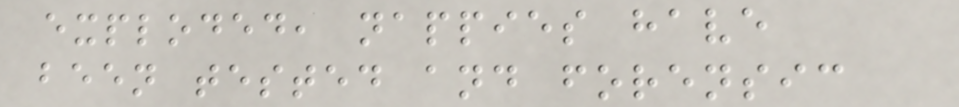exploded, nappies have
been tested and forensic
